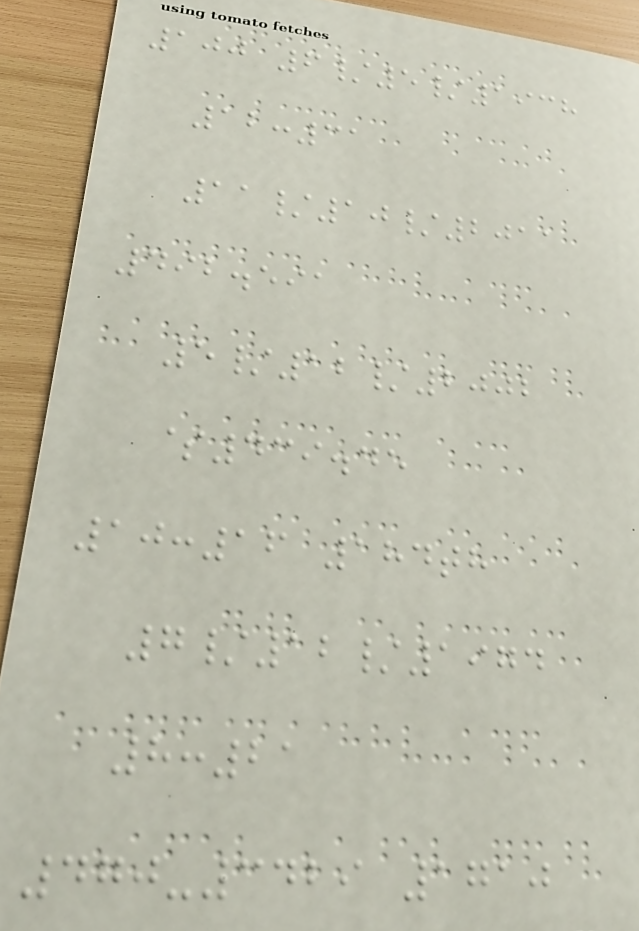100 6/5/1938
12:31
11/10/2011
492.591
5/12/2002
$439.45
10:16 184th
7/12/1974
8:21
470-3429 1710
